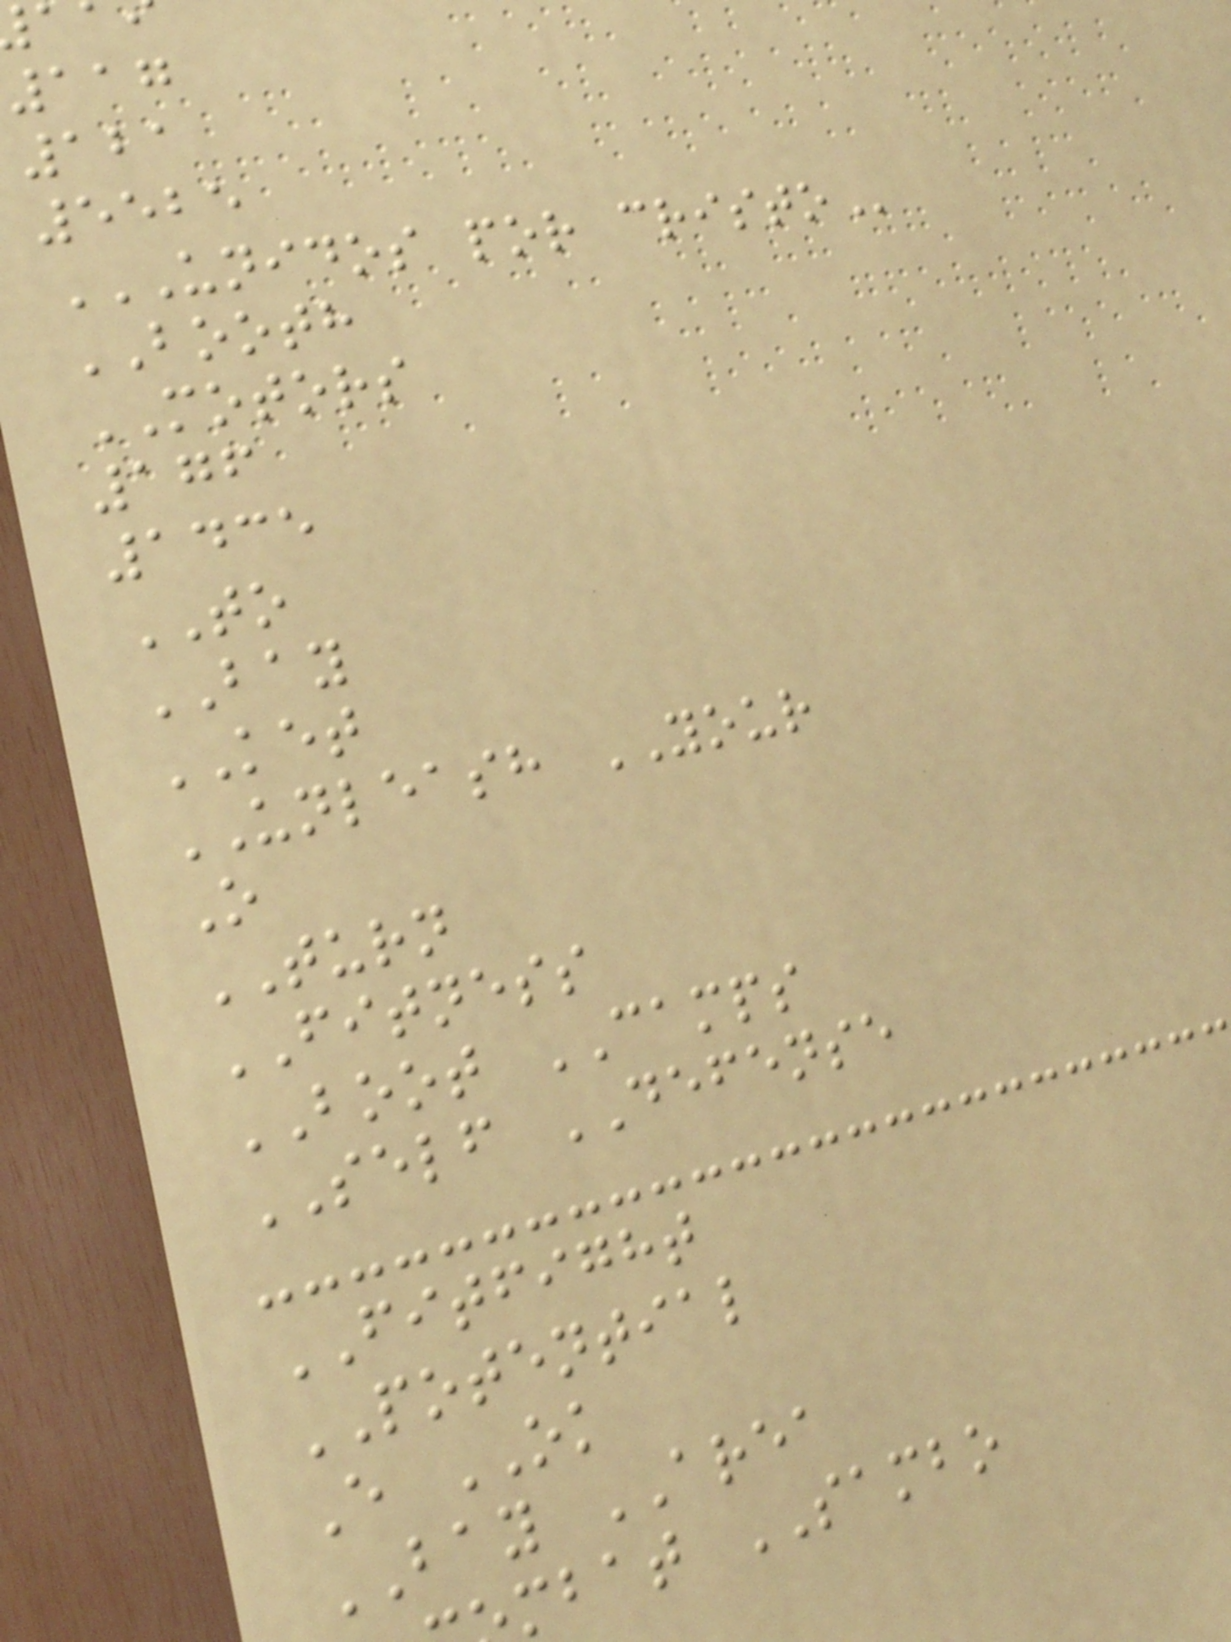117
121
5525
UNIDOS POR CRISTO
BOOTH
MOTORS
176
1435
TO
BAY
KET
UNLEASH YOUR
O
TURN
FITNESS
BOOT CAMPS
SELF DEFENSE
FITFIGHT
POTENTIAL
E OK
BAY AREA
mbat SAMBO
